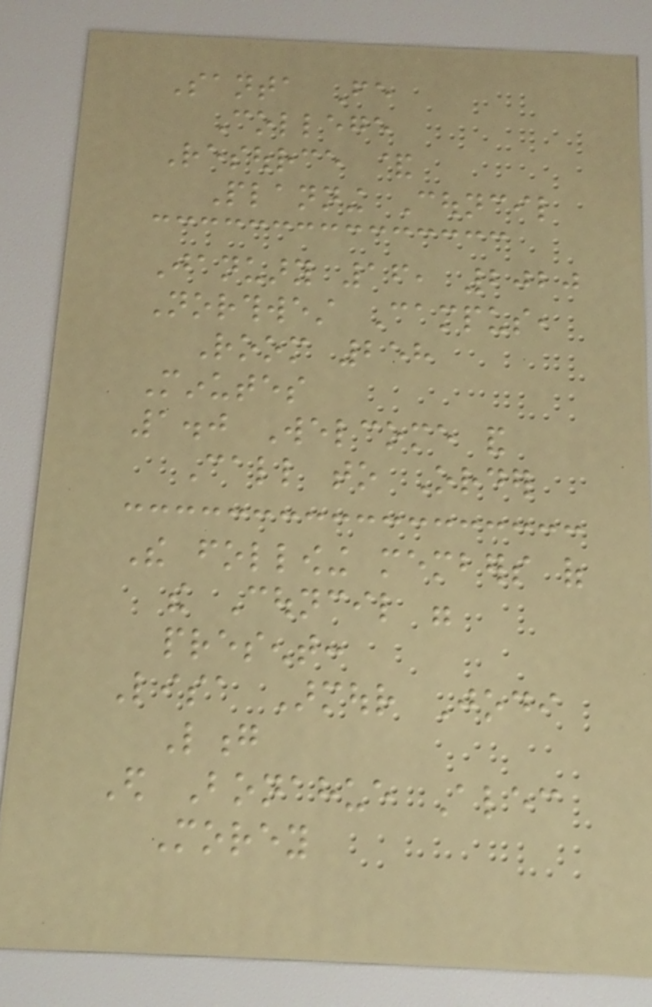Santa Fe
College
Resource &
Planning Council
January 16, 2020
Northwest Campus,
Room 258
Minutes
1.0 Welcome and
Call to Order
The following members of
the Council were
present:
Lisa Armour Jodi
Long
Ed Bonahue Alec
Morey
